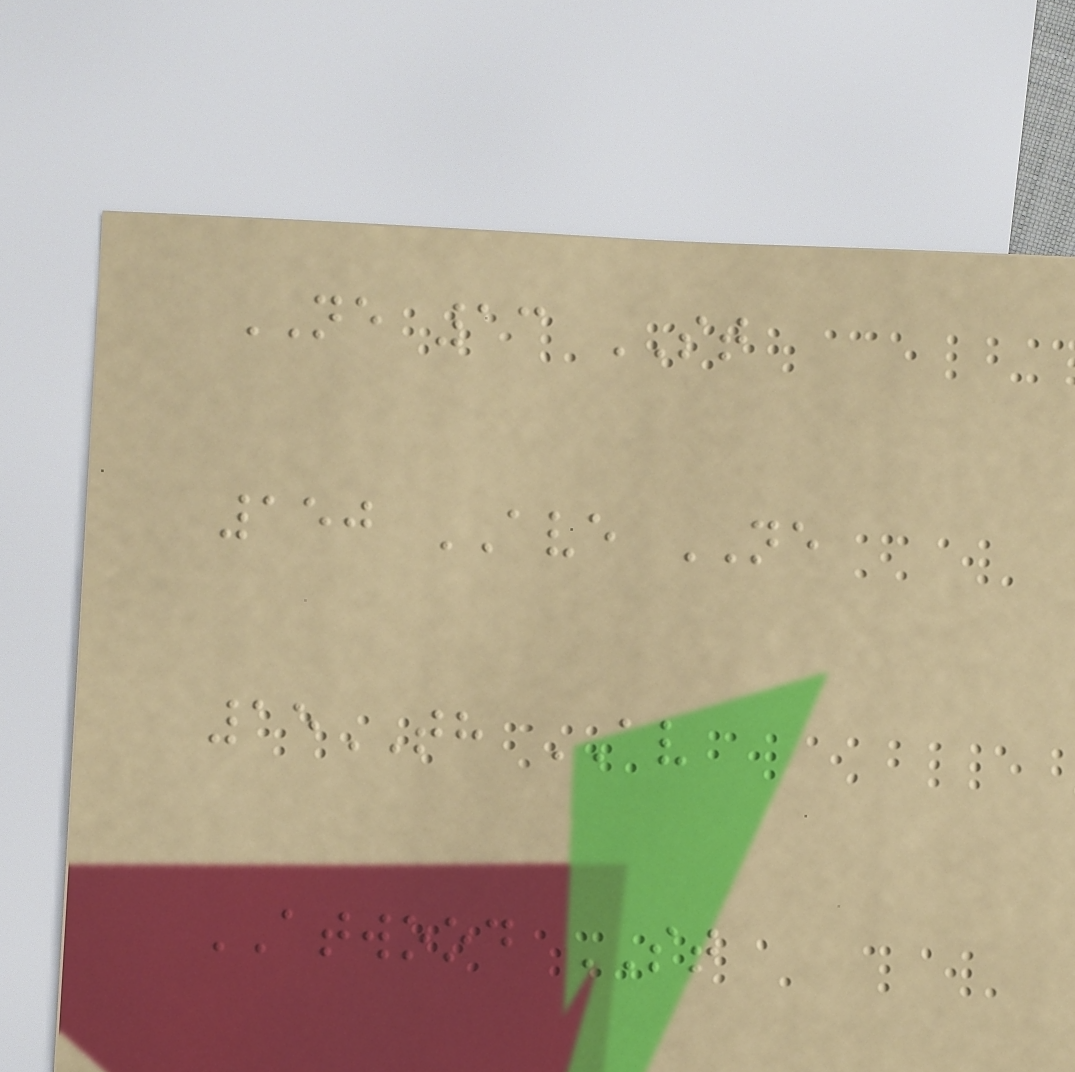NE 13 ST
150 AVE NE
15TH AV
ATWOOD ST
